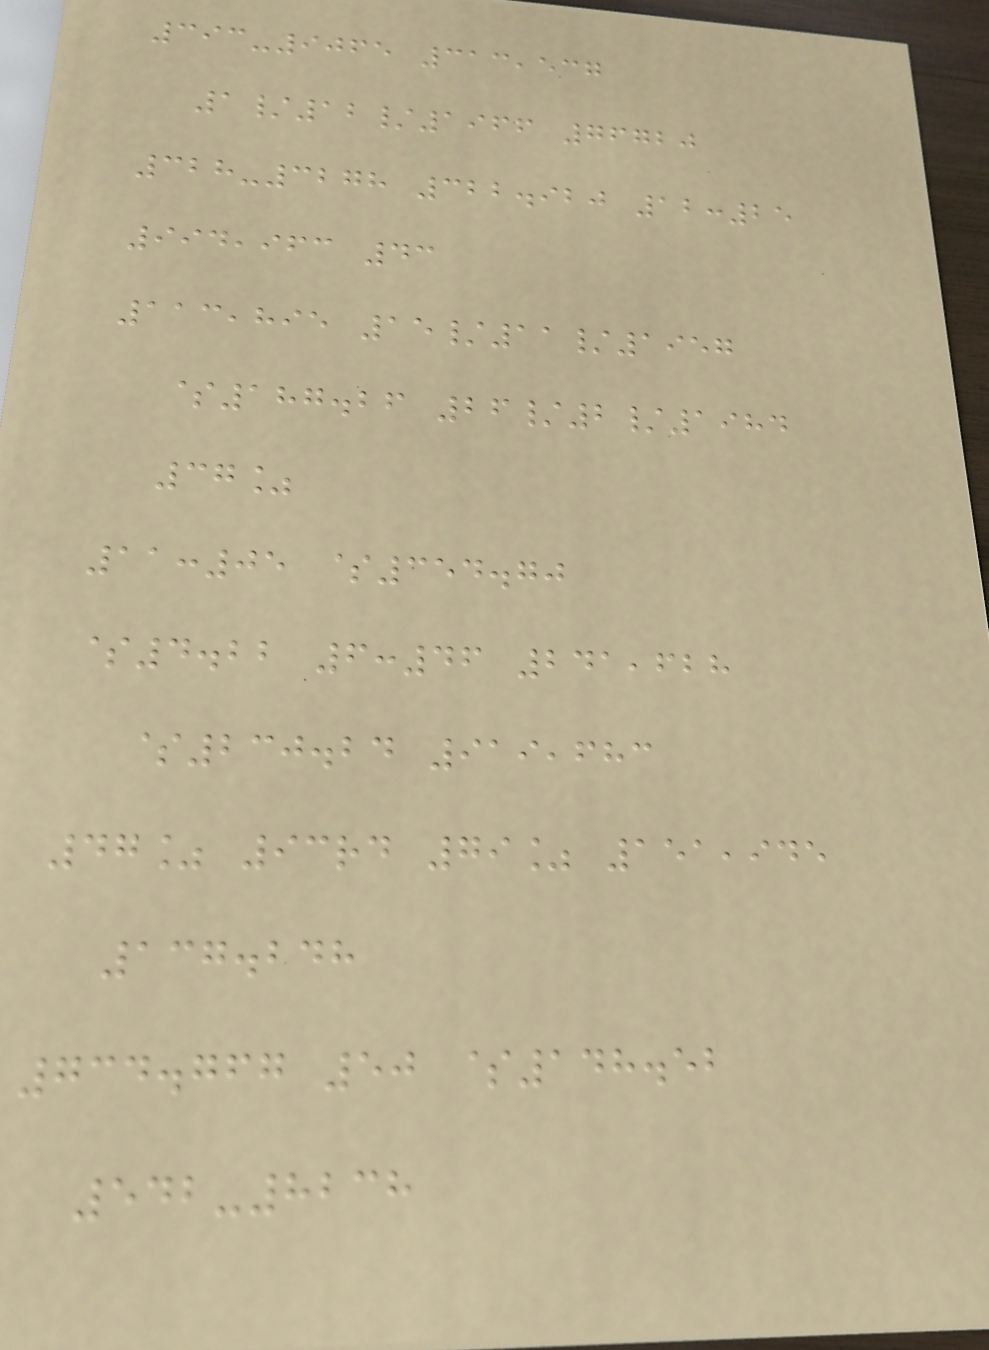393-9065 313,537
1/12/1966 76720
328-3278 322.920 12:25
994,963 43
113,895 15/11/1957
$187.26 26/2/1984
37%
11:05 $354.70
$4.22 6:46 241,628
$230.24 919,683
47% 93rd 79% 151,945
137.248
734.767 50 $148.52
542-8238
